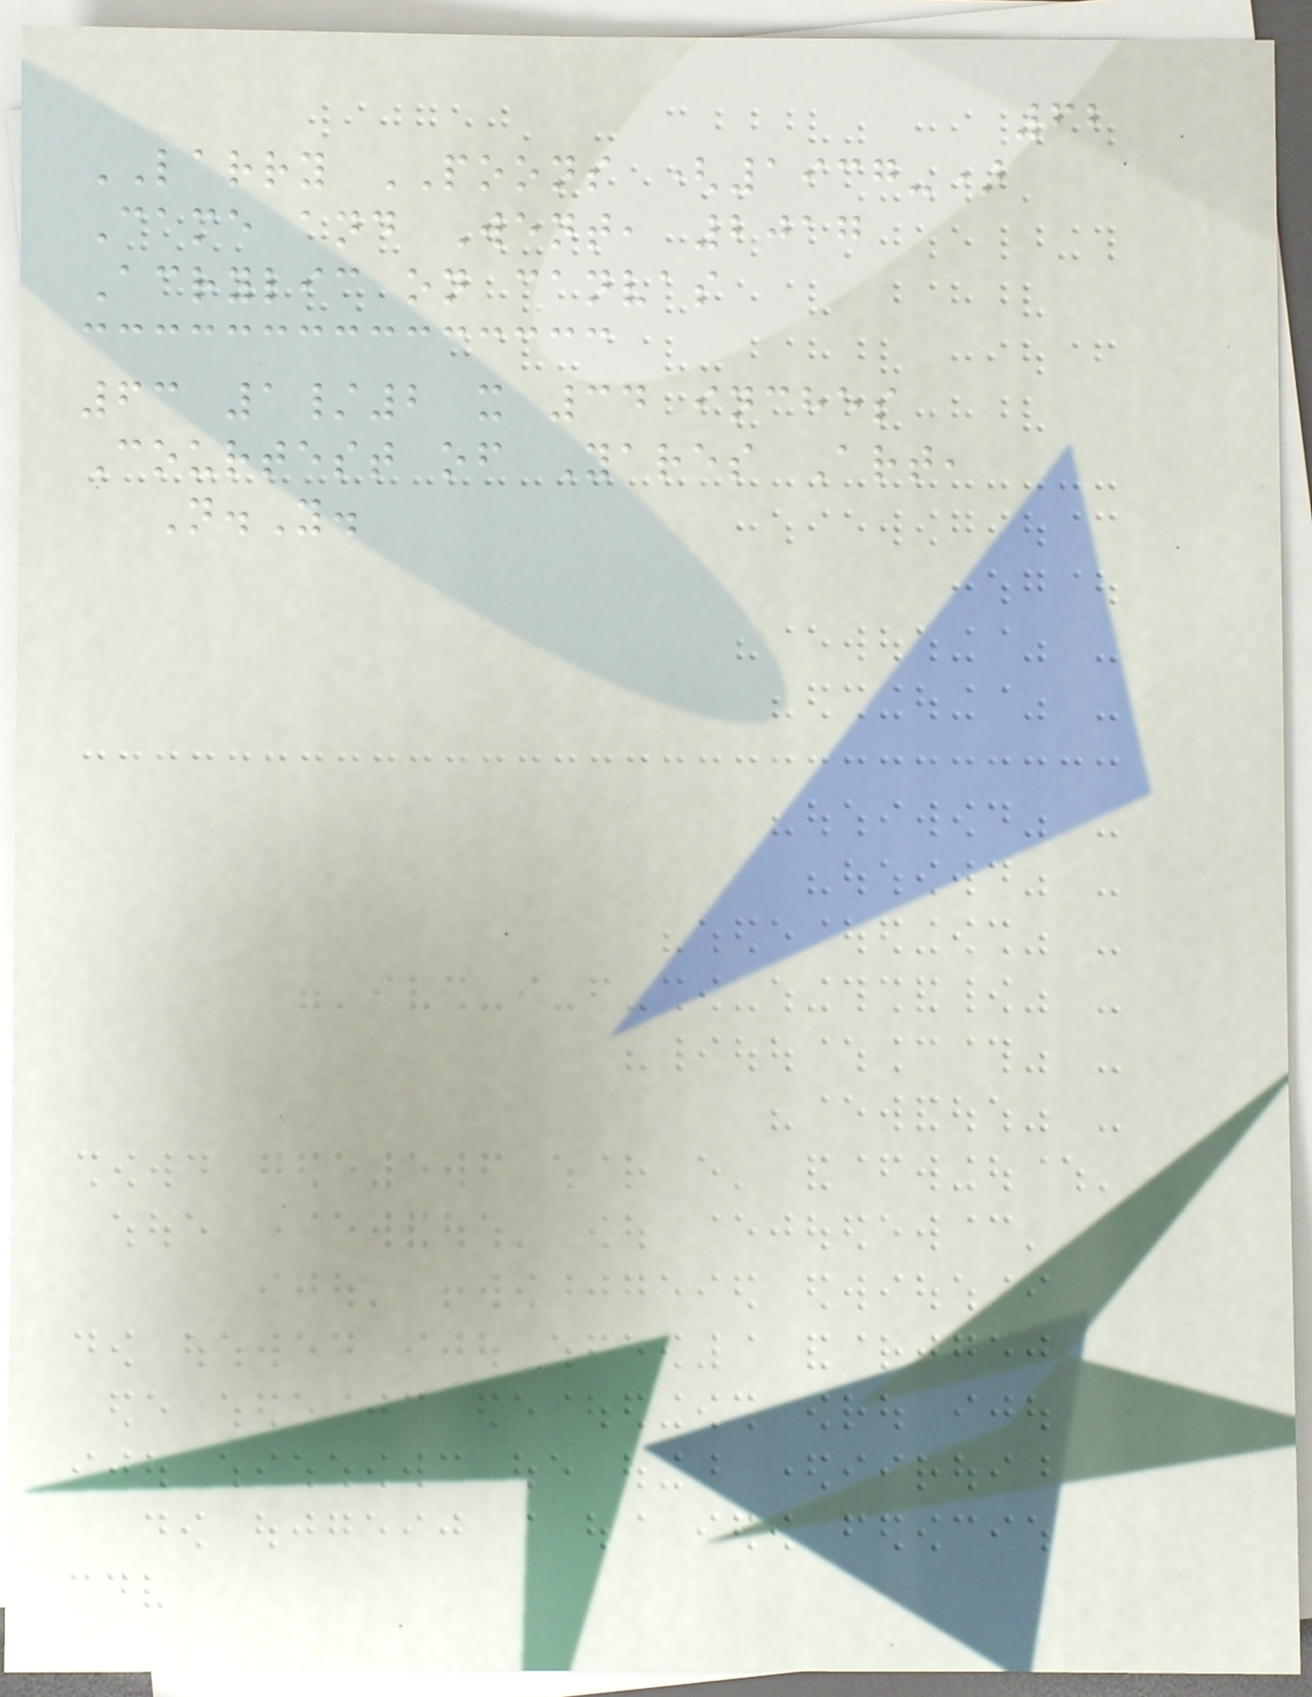62
LARRY POONS (1937-)
Came and Went, 2017
Acrylic on canvas
63 1/2 x 34 inches
Courtest of Yares Art,
N.Y.
